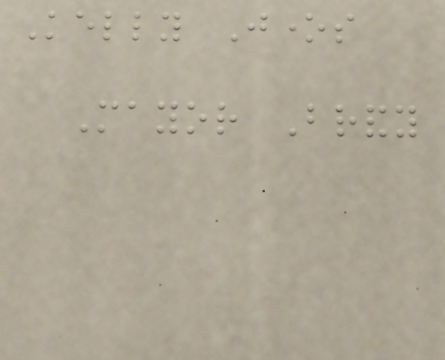Kelly Jones
Mayor Brandy
